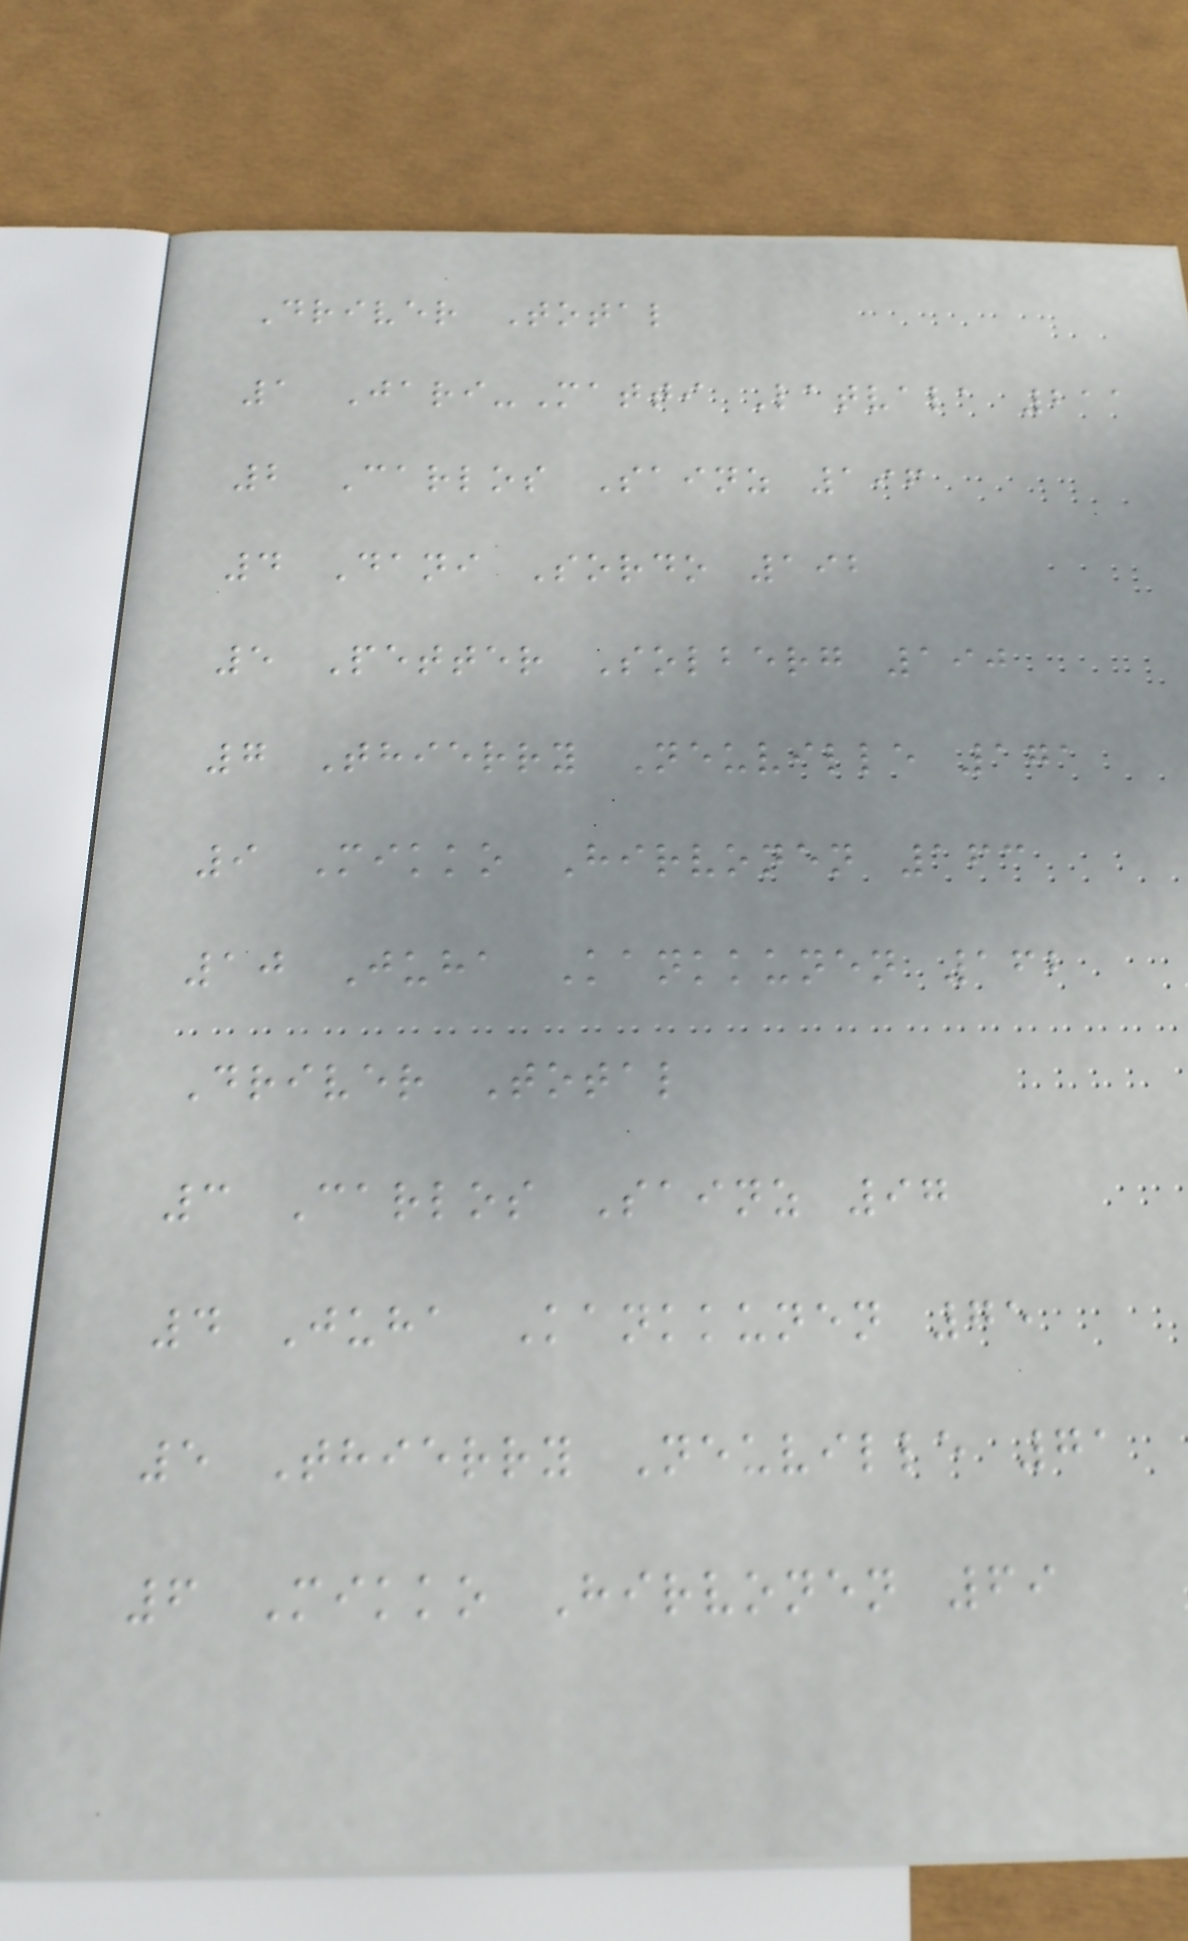Driver Total
1 Jari-Matti Latvala 211
2 Carlos Sainz 196
4 Dani Sordo 192
5 Petter Solberg 190
7 Thierry Neuville 171
9 Mikko Hirvonen 163
10 Juha Kankkunen 162
Driver Total
3 Carlos Sainz 97
4 Juha Kankkunen 75
5 Thierry Neuville 71
6 Mikko Hirvonen 69
